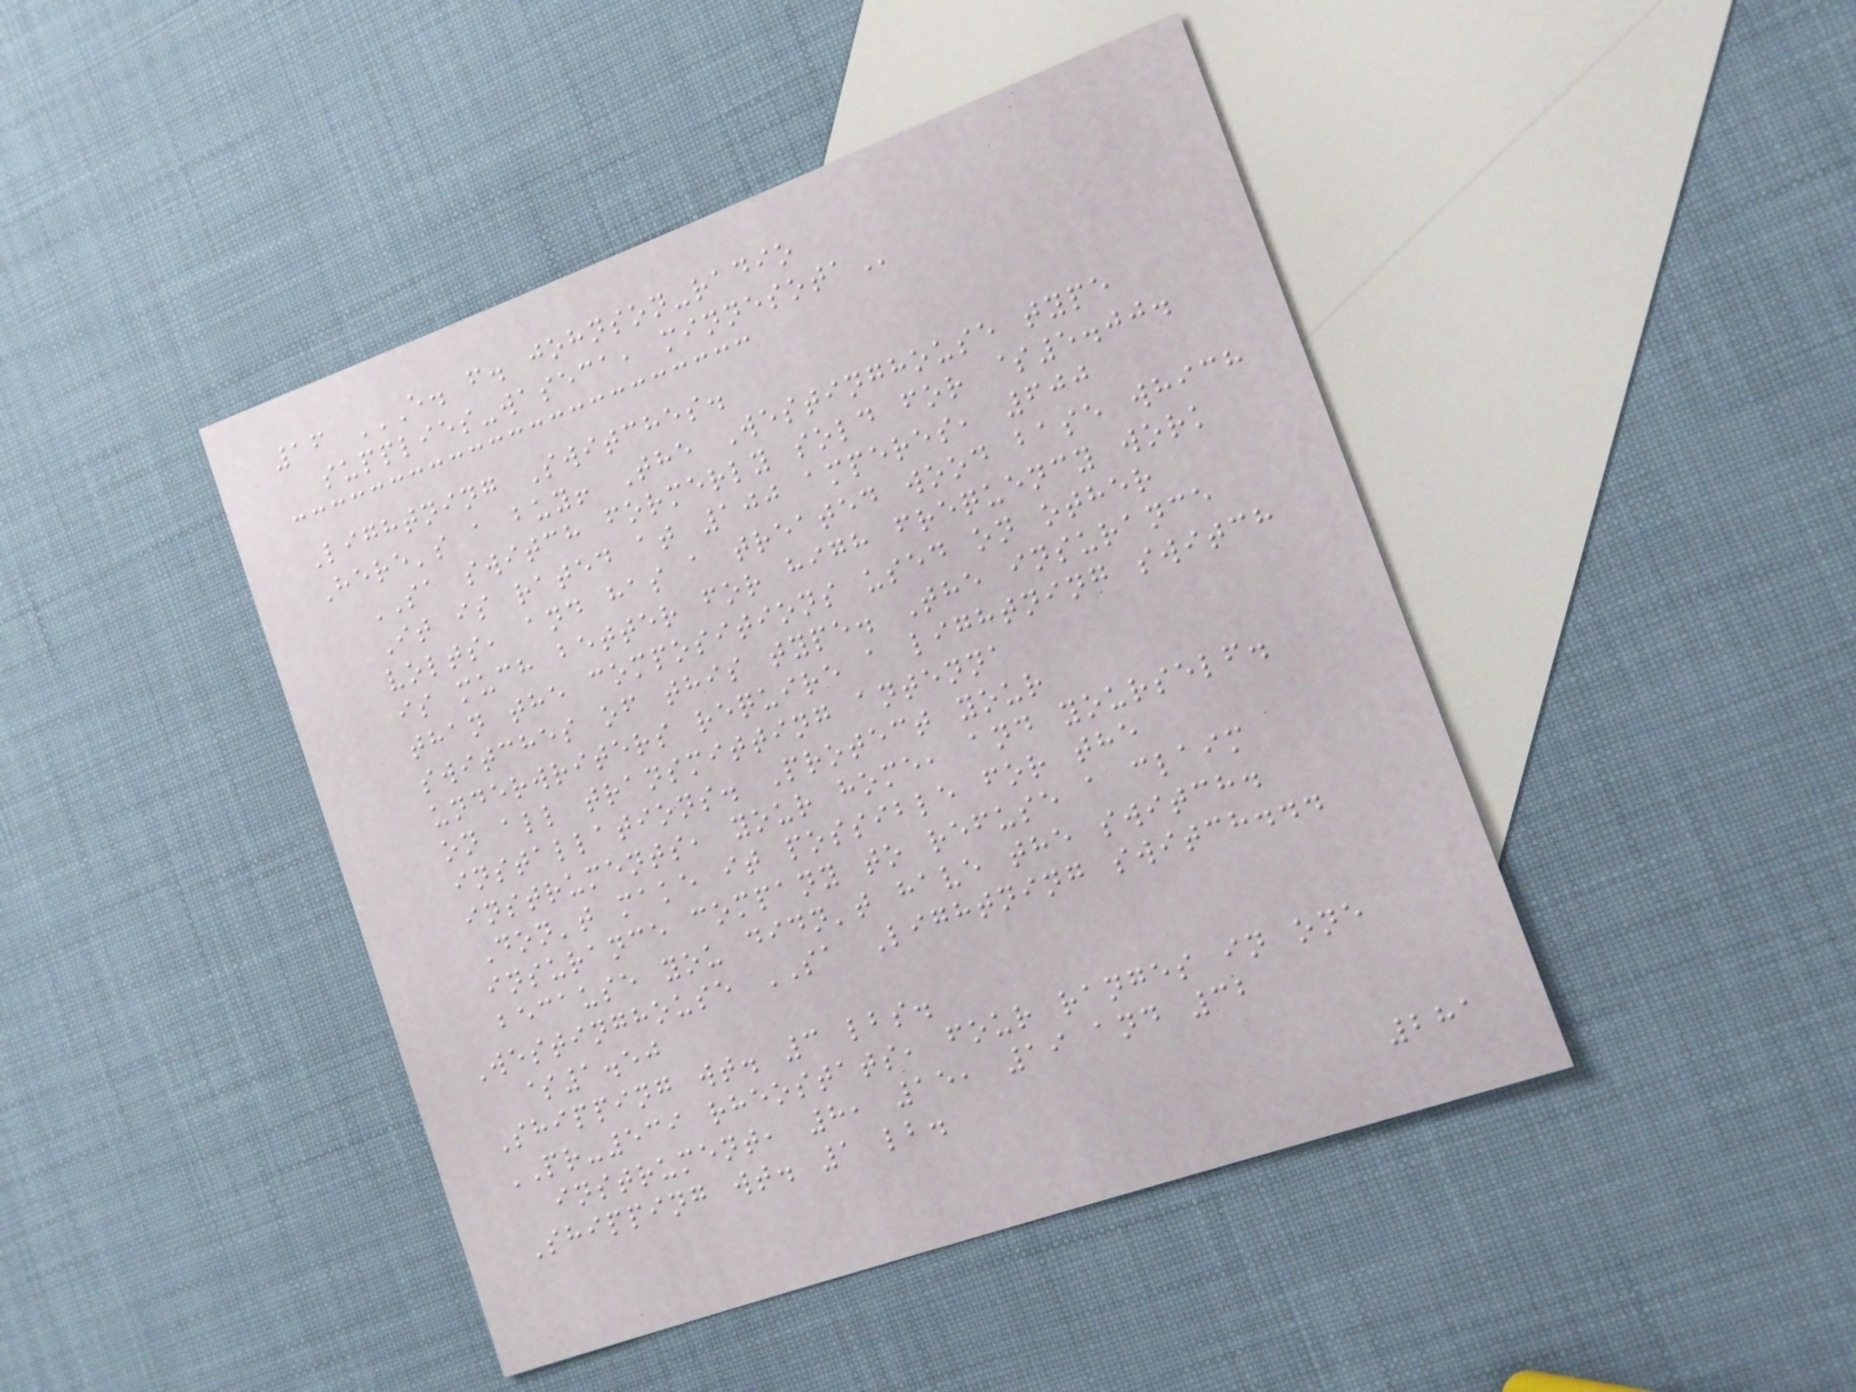16 E. F. JOHNSON-RADIO
SUPPLIES-WASECA, MINNESOTA
Lightning Switches.
Here's a buy! The Westinghouse type
SA switch formerly sold for $5.00.
It is rated at 100 amperes, 600
volts, and has a treated wood base which
is much better for high frequency work
than the compositions used on other
switches of this type. The insurance
underwriters require a lightning switch
on all transmitting antenna
installations. Protect your
instruments, your home, and yourself.
Don't make it possible for the
insurance company to refuse a claim
because you didn't have the switch.
Westinghouse SA Lightning switch...
$1.50
Shipping wt. 3 lbs.
PR-539 rheostats, four ranges in one
instrument, 8, 15, 19 and 32
Shipping wt. 1 lb.
281
